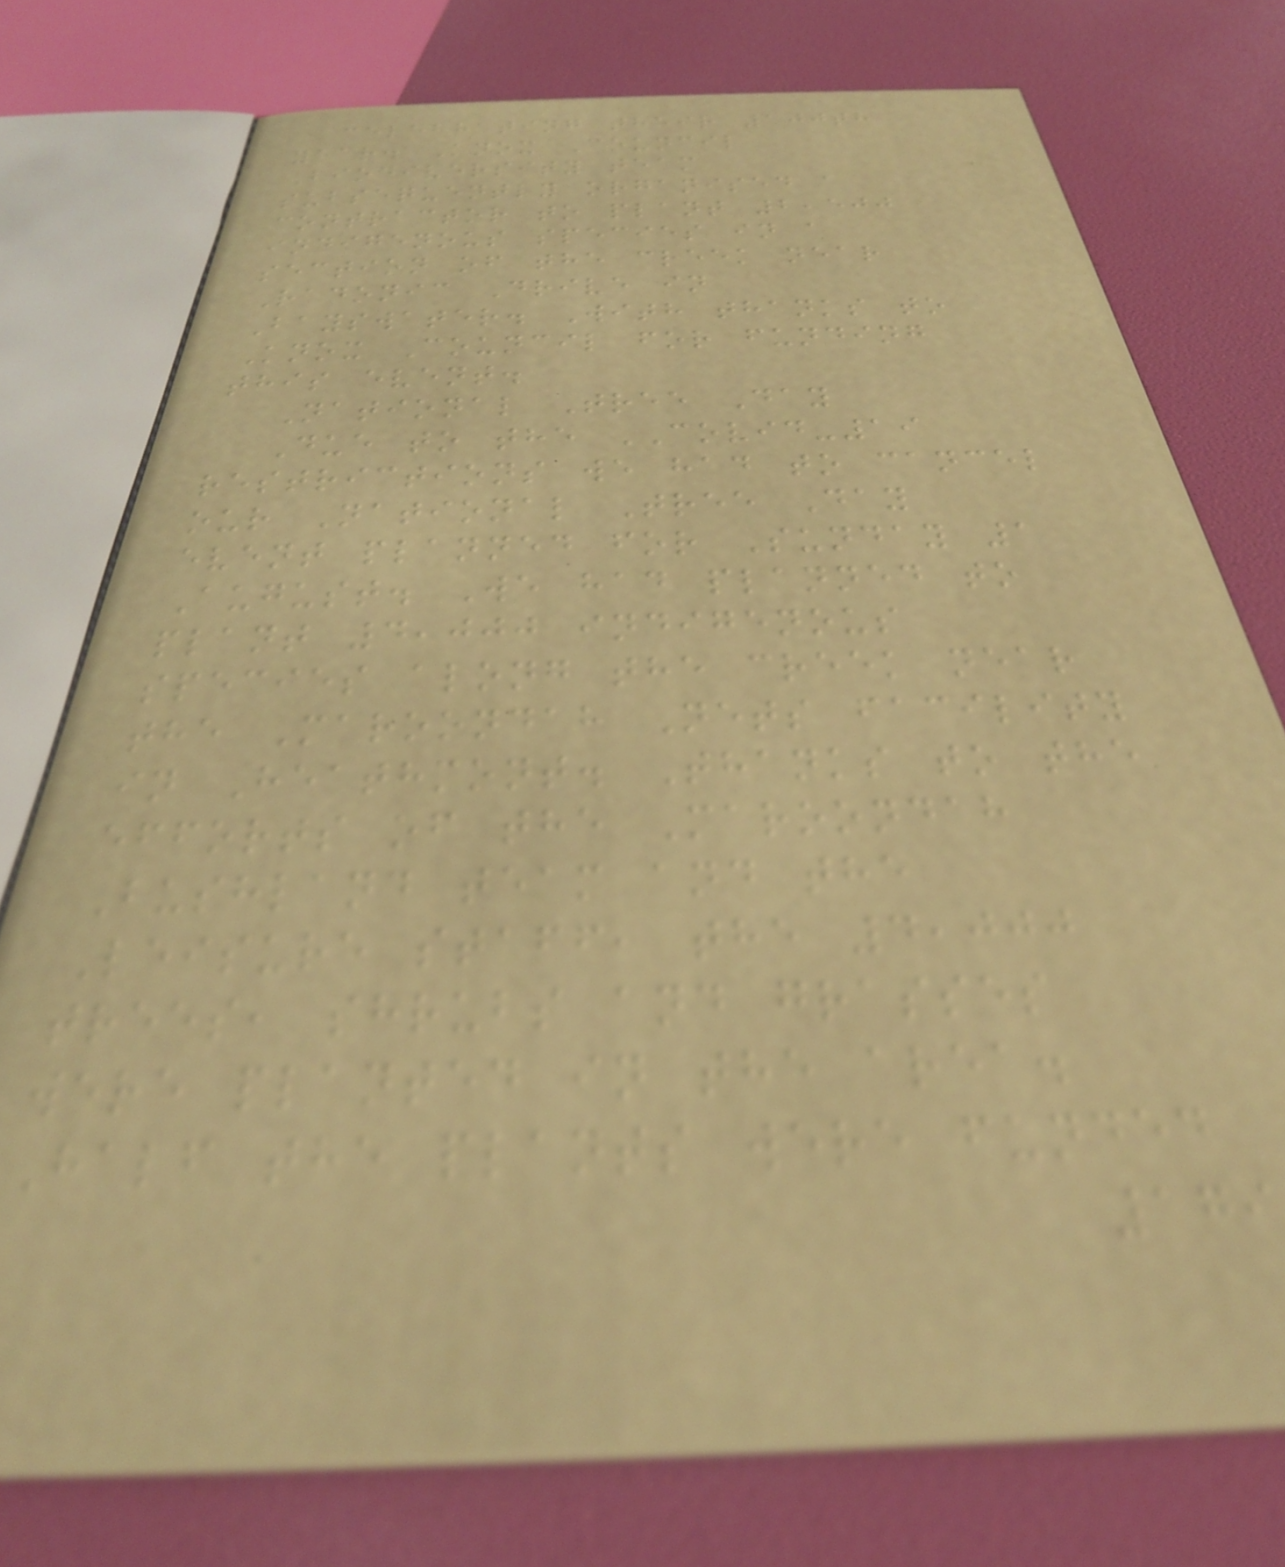celebrating their 100th
year. Knox Council
Biodiversity team
subsequently organised a
contractor to plant 2,500
indigenous species in a
section of the creek near
Radonic Drive in
Bayswater. With thanks to
Knox Council for funding
this event.
National Tree Day
Due to the COVID-19
restrictions we had to cancel
our National Tree Day
event planned for Sunday 1
August. We had planned to
plant 4,000 indigenous
species along the creek near
the Maroondah Nets facility
in Heathmont. Thanks to the
efforts of the Maroondah
Bushland team and the
Leisure staff, the 4,000
trees, shrubs and grasses
were planted in the area.
Half the plants were funded
179
